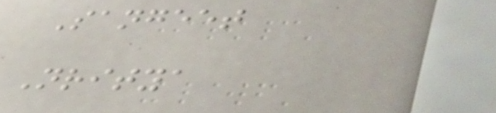Sangeet
Nritya
